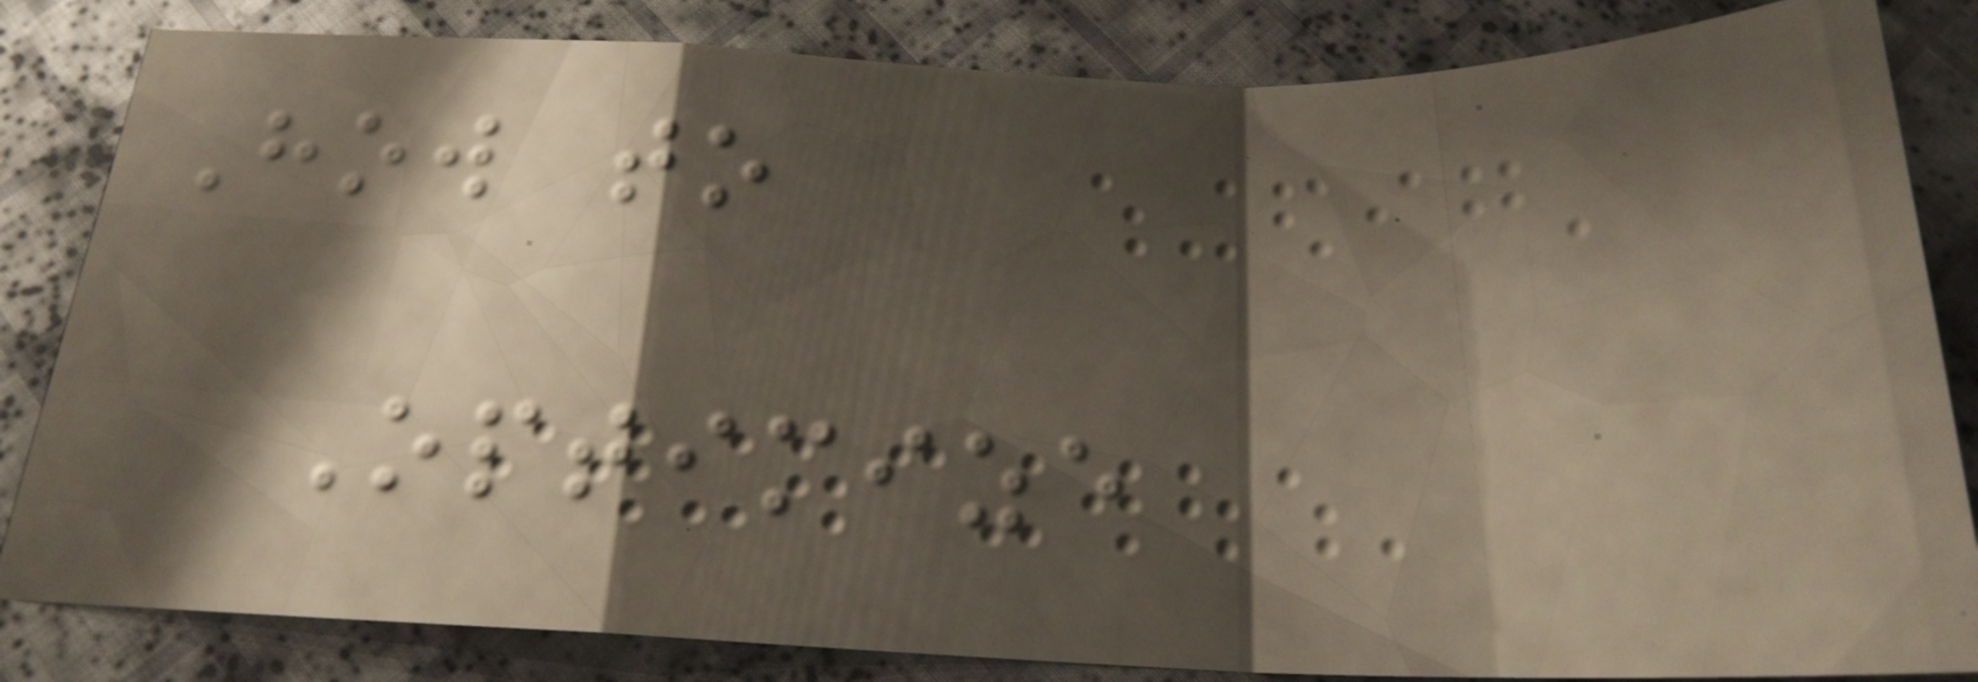How to
Optimize
